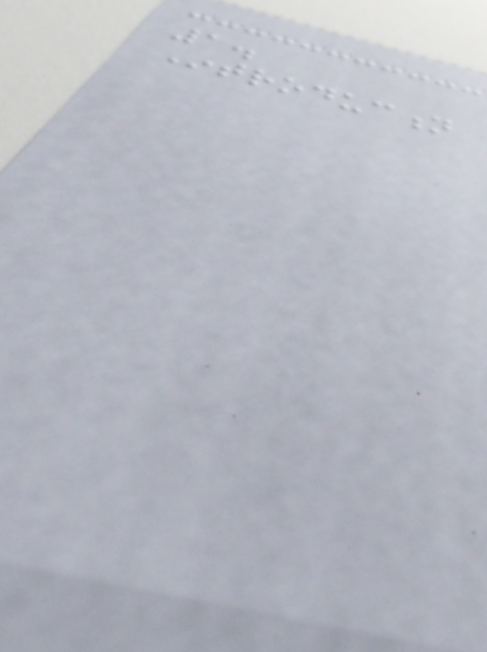1.
Introduction
